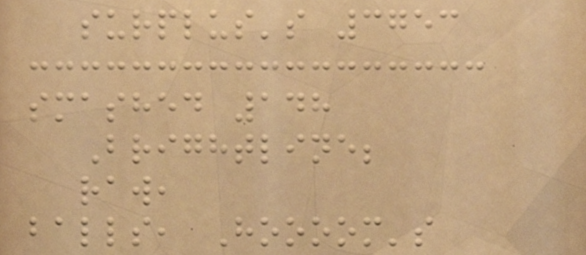surplus's 3753
smashed 148
Brightline;
raw,
balls, Hoooom's
